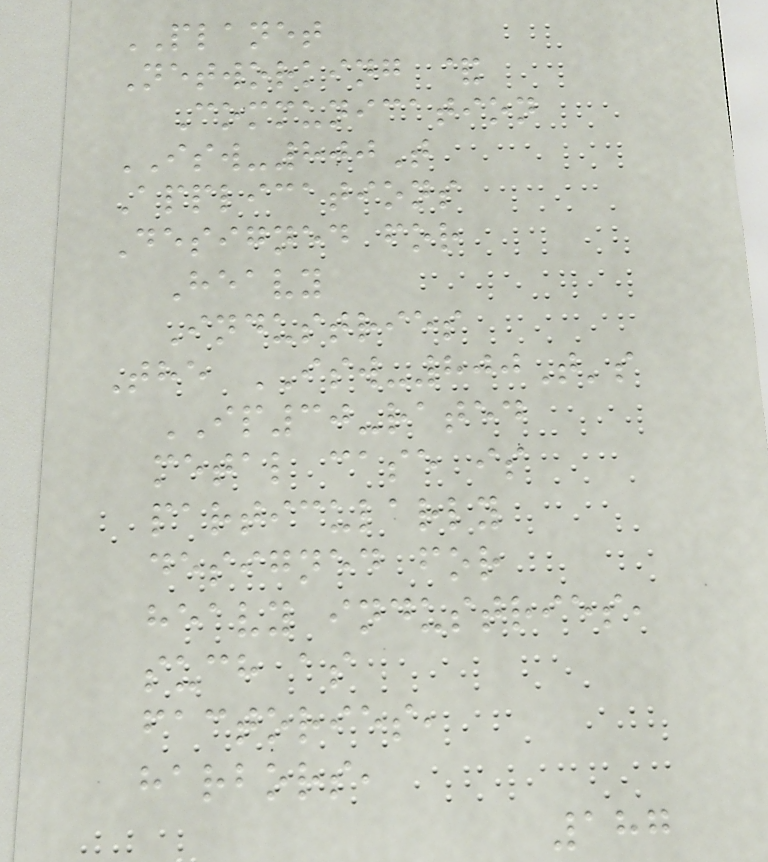PLANET
Networking &
Communication
ISW-800T
Applications
Designed for
Heavy
Industries
The ISW-800T's
IP30-rated
metal case is
particularly
designed for
heavy industries,
such as
factories,
harbors,
187
